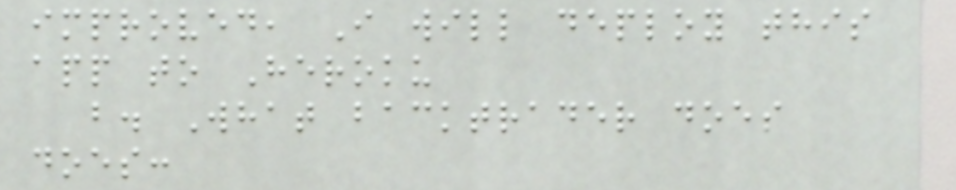improved, I will deploy this
app to Heroku
b. What backtrader does
does:
